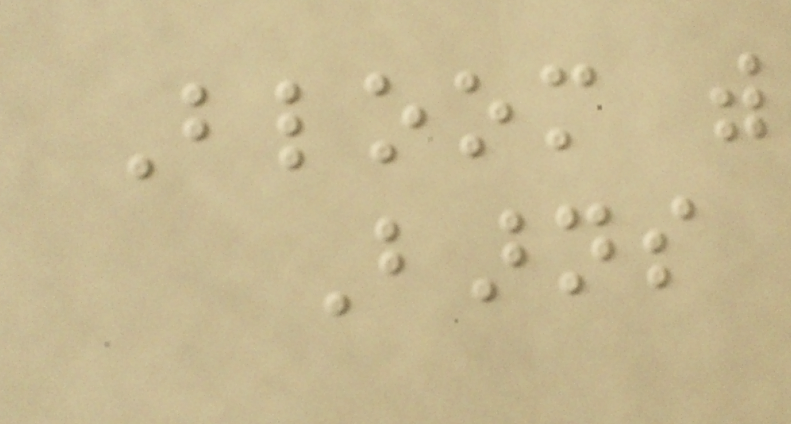Bloom with
Barns
